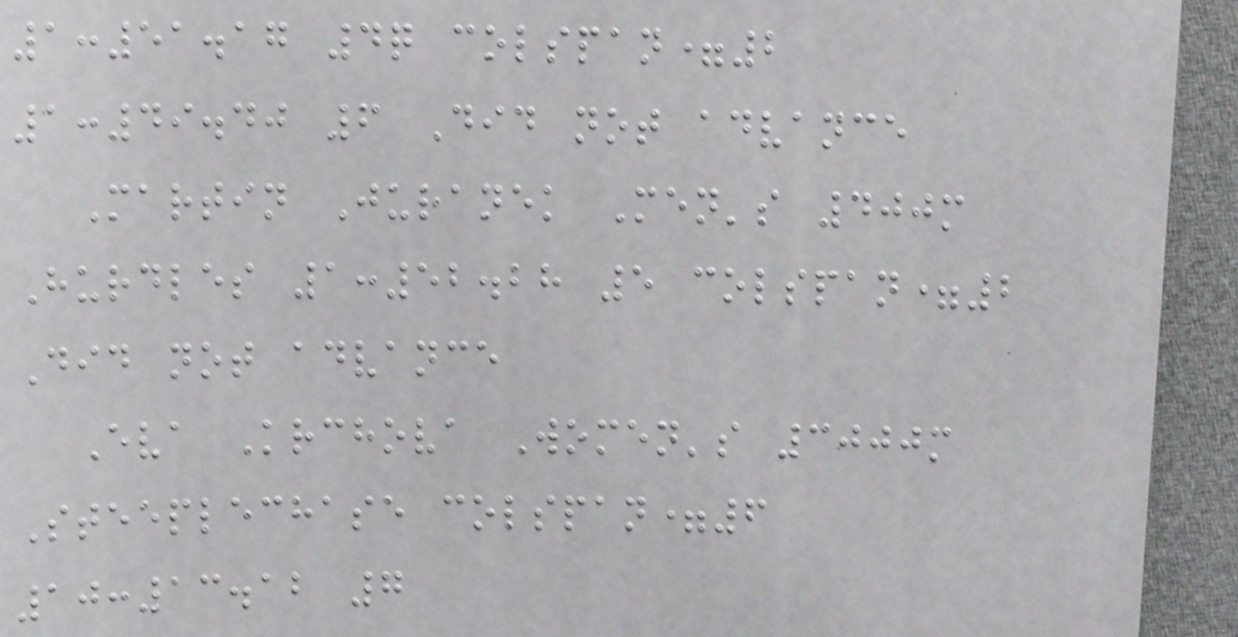1:51.17 4q colspan=2
1:49.40 6 Did not advance
Martin Juranek Men's 400m
Hurdles 1:52.28 5 colspan=2
Did not advance
Eva Krchova Women's 3000m
Steeplechase colspan=6
10:13.12 7
